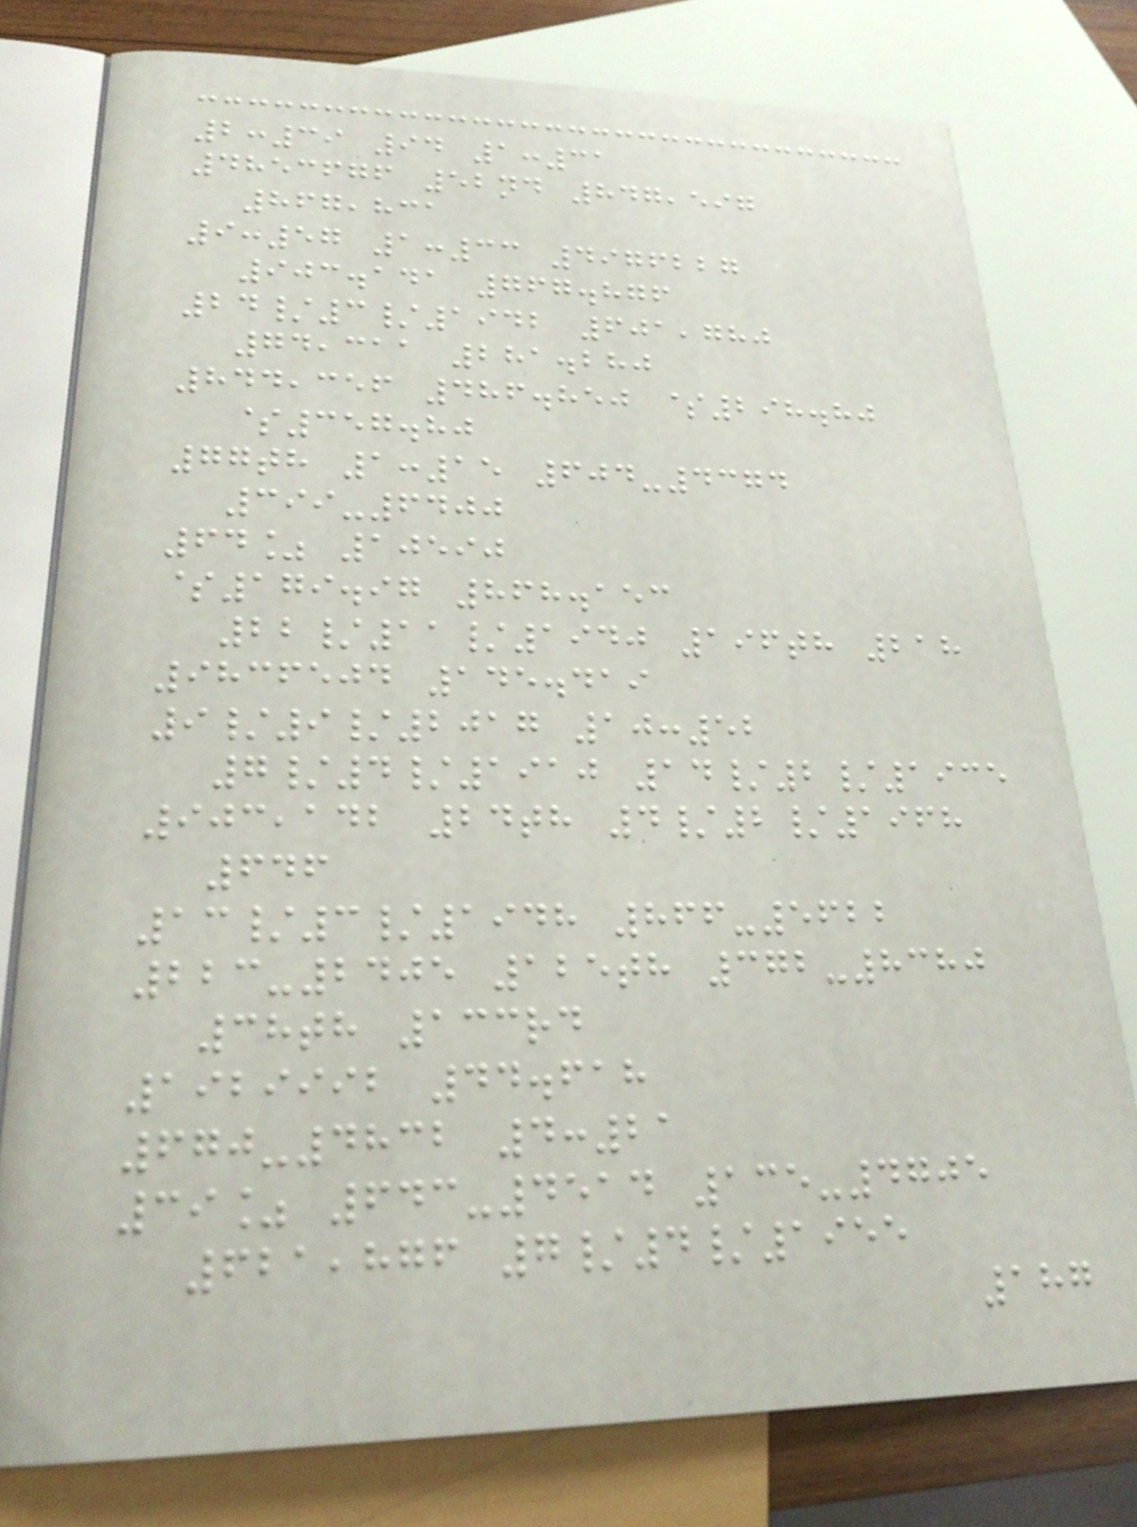2:39 94 1:31
4853676 52nd 847,597
867,831
9:57 1:33 4976227
903.141 767.876
24/3/1942 601,780
74,311 281.280
844,356 486.850 $298.80
$357.80
77th 1:15 604-4374
399-6400
64% 10590
$179.97 868.153
22/11/1940 196th 218
9836504 145.419
9/9/2017 10:52
7/4/1910 14/2/1935
903,142 24th 4/2/1968
646
13/3/1948 866-5622
223-2405 125th 372-8380
38th 133rd
1929992 44.618
670-4832 4:21
39% 643-4514 135-4705
621,876 7/4/1955
187
